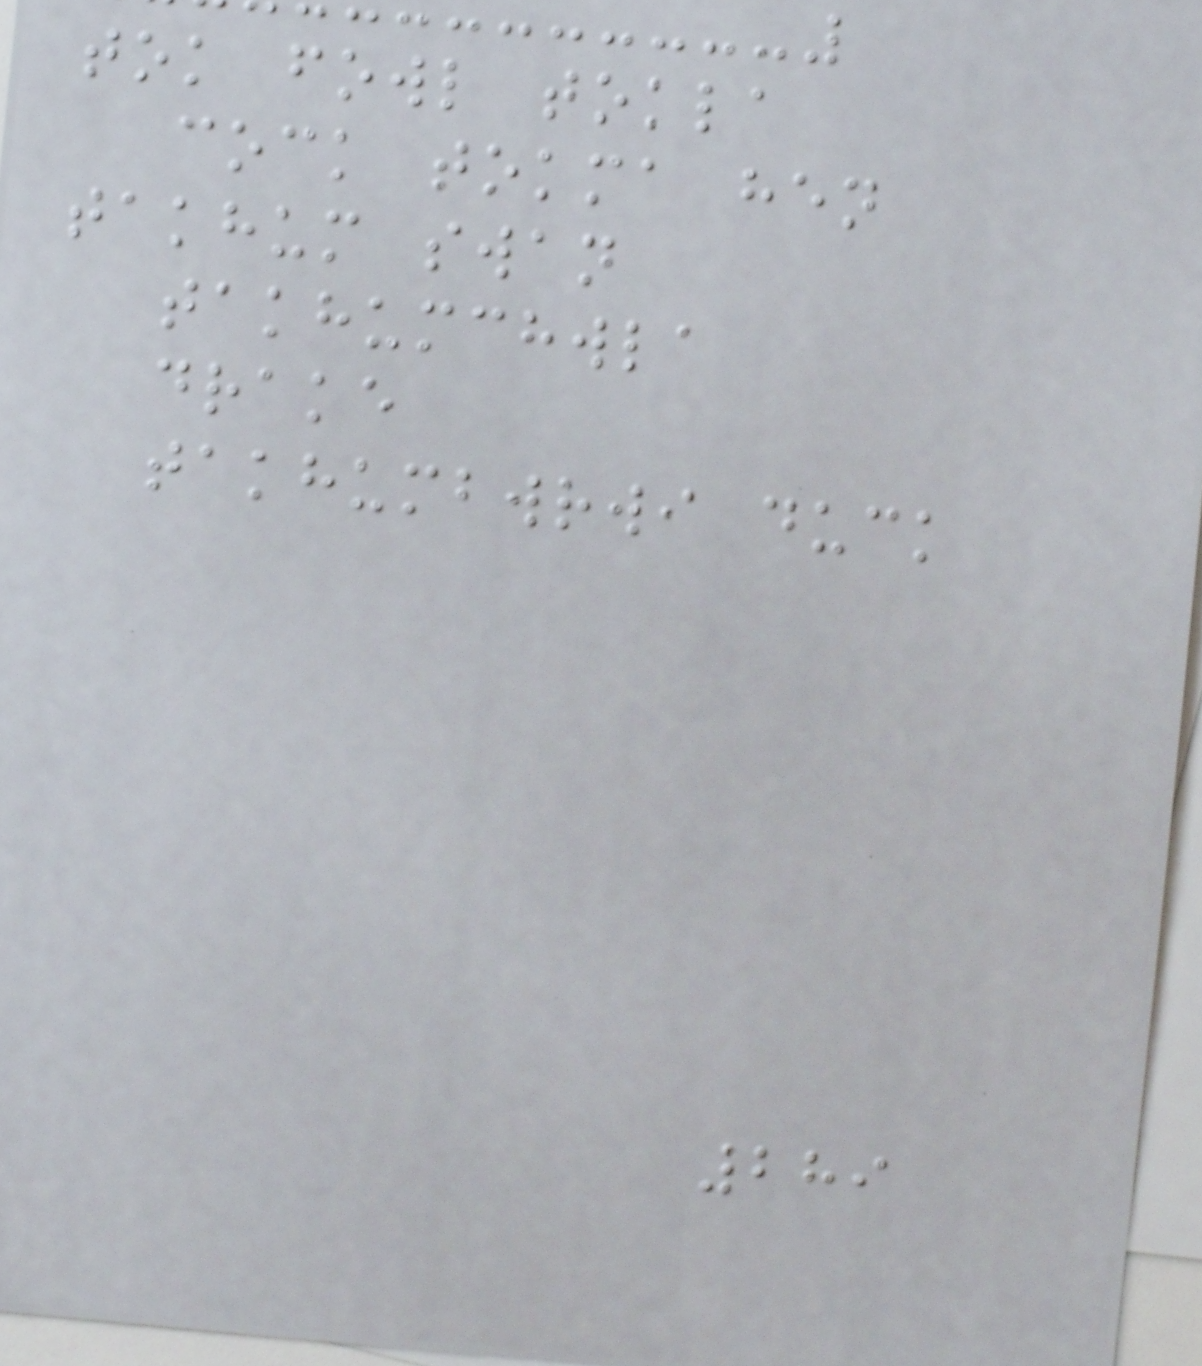tok fowl tokla
cock tokma hen
takhum swan
takhumchwla
drake
takhumbwrwi duck
289
